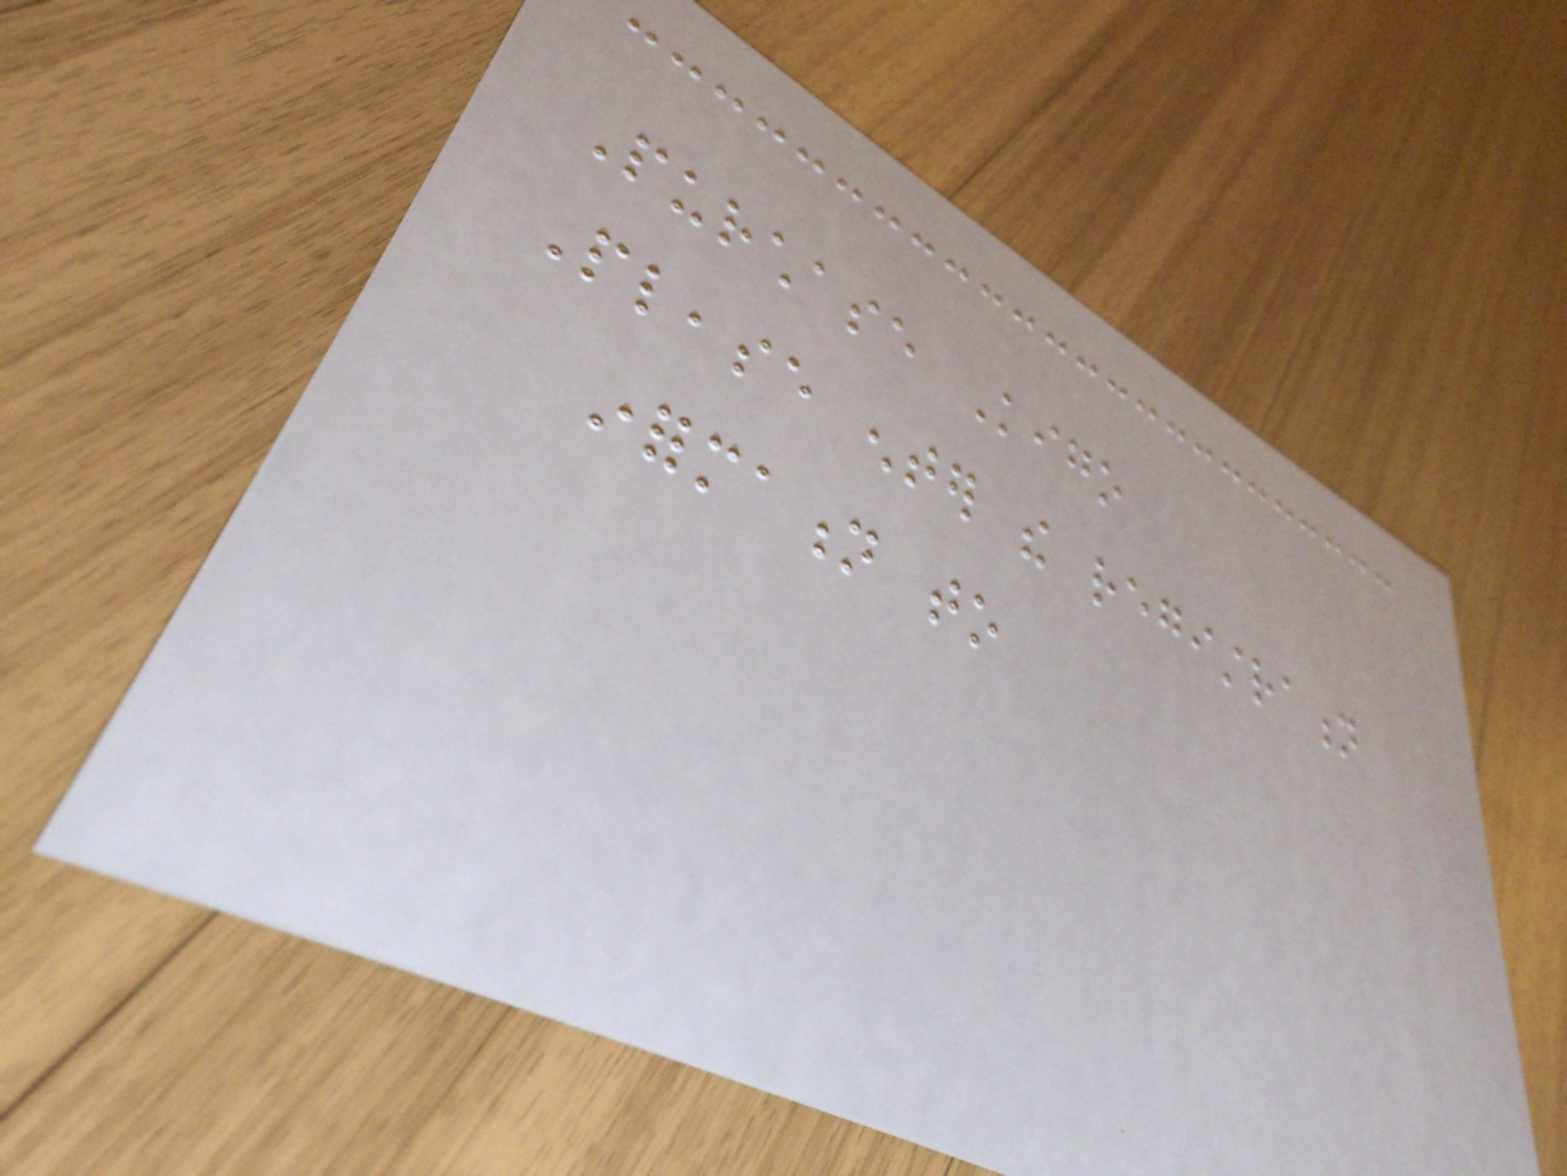Purchase Kigo
Please enter the registration
information to
